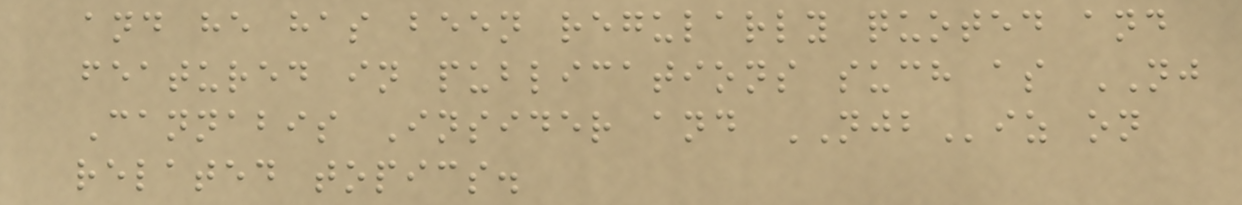and he has been regularly quoted and
featured in publications such as NJ
Cannabis Insider and NJBiz on
related topics.
